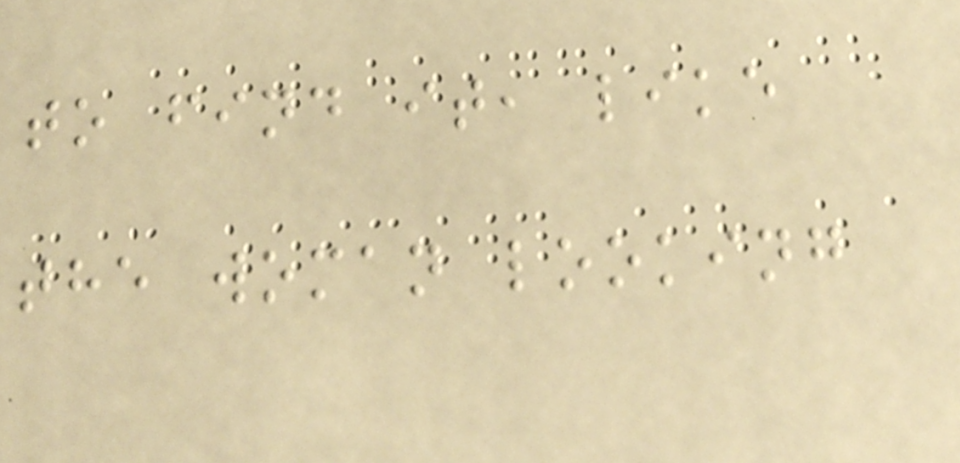to find it, like
the woman looking
